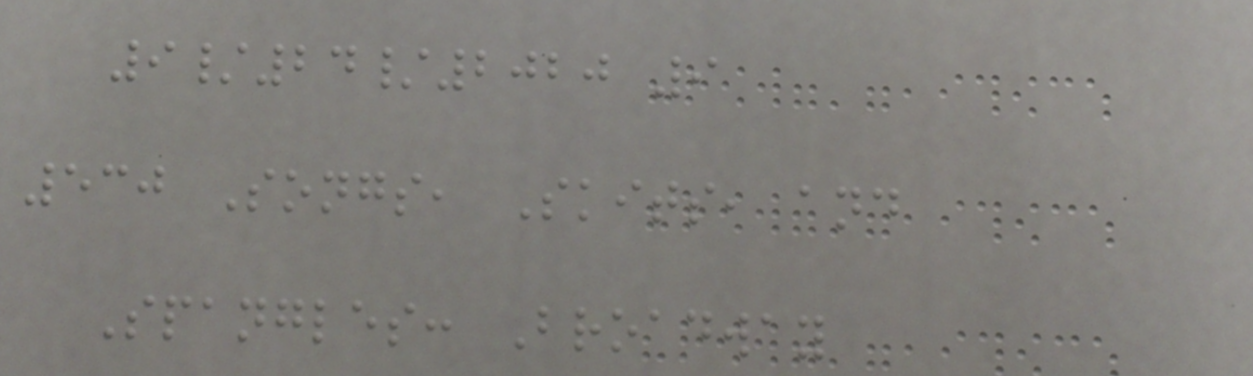9/24/2020 9
530 Songs, Skits, and
Spangles: Broadway
